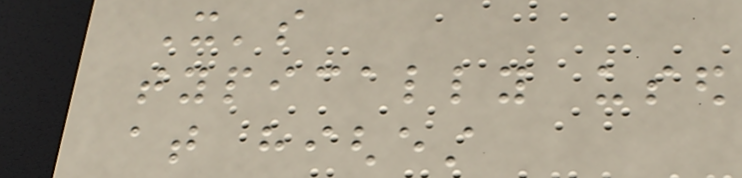It's
typically used
at highest
